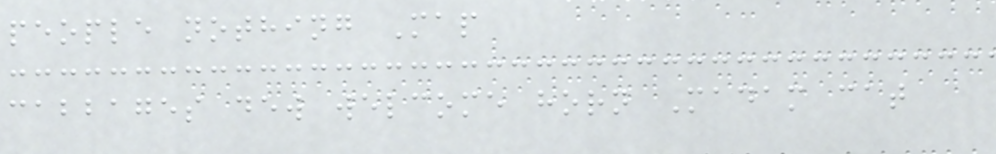people nothing Map
cabbages dew welcome horn Madam cat
